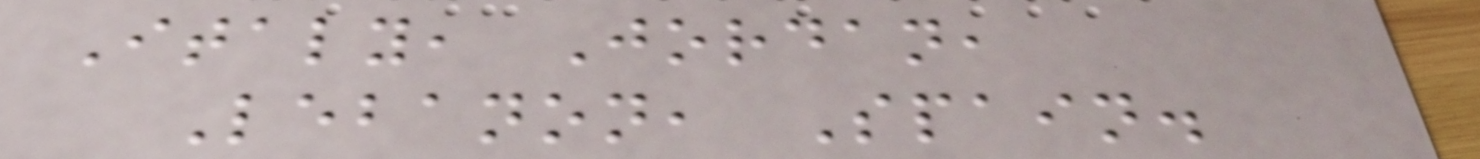Italy, Jordan,
Lebanon, Spain.
